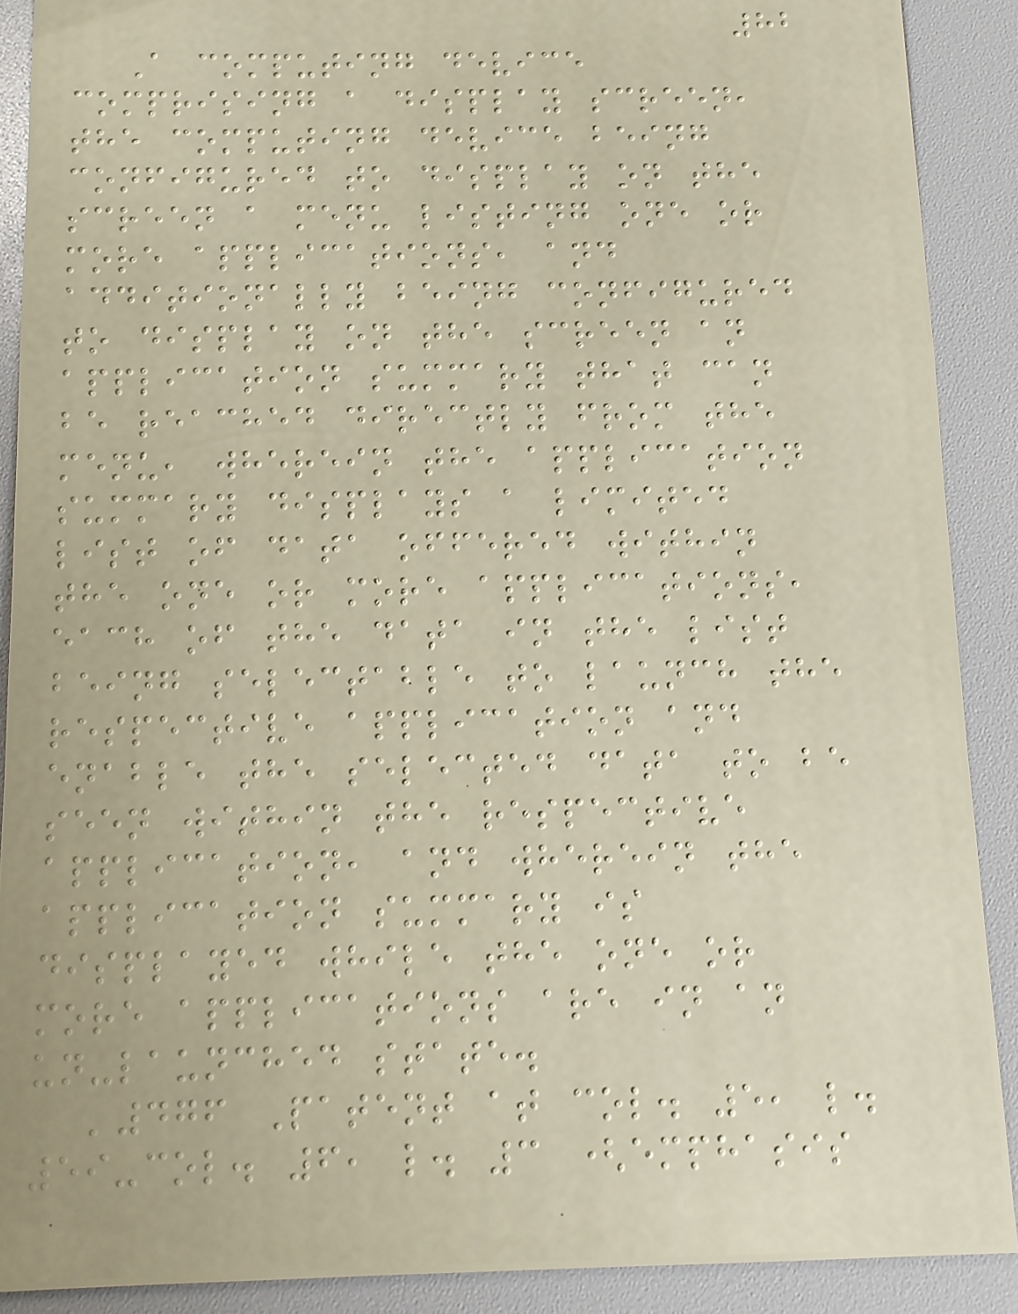82
A computing device
comprising a display screen,
the computing device being
configured to display on the
screen a menu listing one or
more applications, and
additionally being configured
to display on the screen an
application summary that can
be reached directly from the
menu, wherein the application
summary displays a limited
list of data offered within
the one or more applications,
each of the data in the list
being selectable to launch the
respective application and
enable the selected data to be
seen within the respective
application, and wherein the
application summary is
displayed while the one or
more applications are in an
un-launched state.
'476 Patent at col. 5, l.
59-col. 6, l. 3 (emphasis
